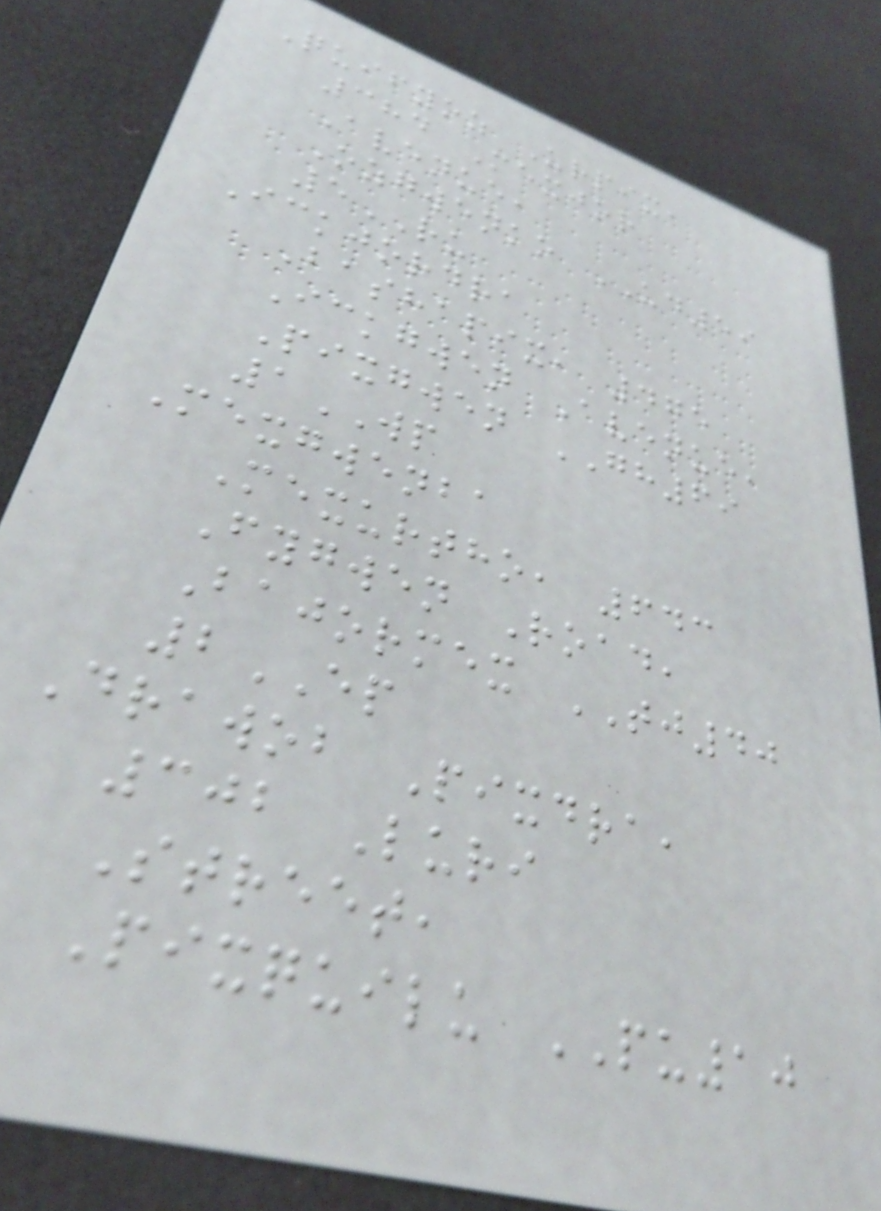Quifyoz Urpix,
384 Mexjor
Avenue,
Ozgwenko UD59
5RU
Ickjordra
Bashapix, 475
Ickgwen Avenue,
Pixgwen GH69
1WP
Mexgwenba
Mexurtho, 643
Fygwen Road,
Bajormex TJ40
2EP
Drawob Pixdra,
302 Luri
Street,
Pixquilu PU10
